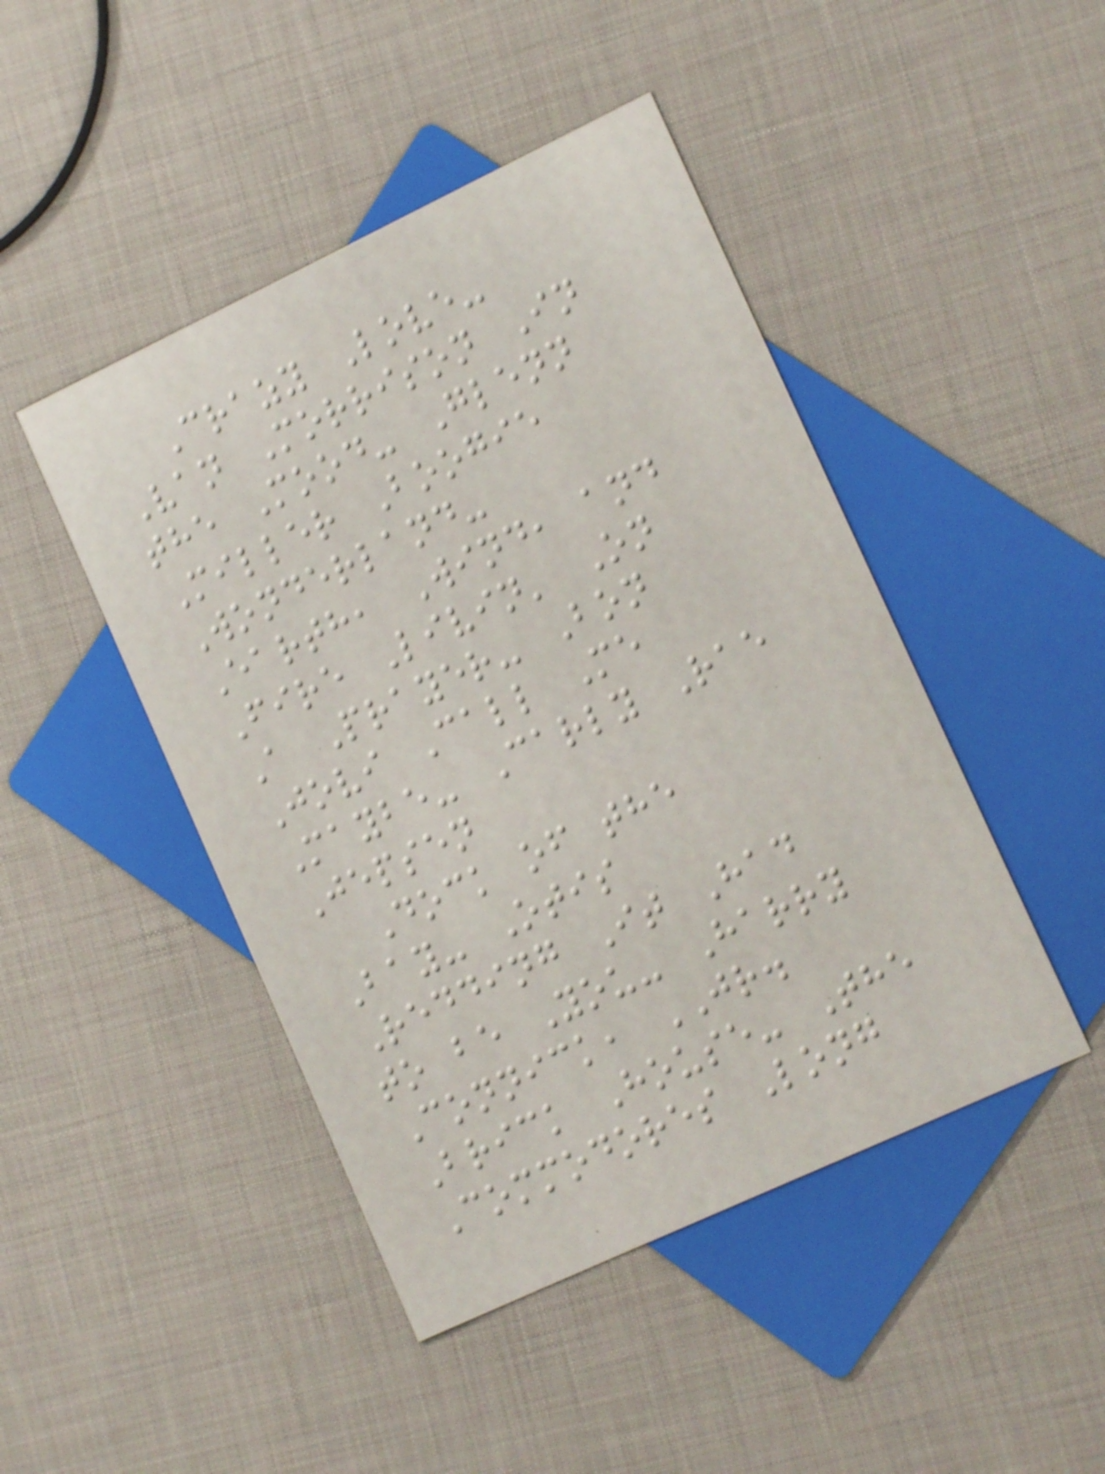Crazy Love-
Van Morrison In
the Mood- Glenn
Miller Boogie
Wonderland-
Earth, Wind, and
Fire Livin' On
A Prayer- Bon
Jovi Call Me
Maybe- Carly Rae
Jepsen
Dock of the
Bay- Otis
Redding It Had
to be You- Harry
Connick, JR.
Brick House- The
Commodores Long
